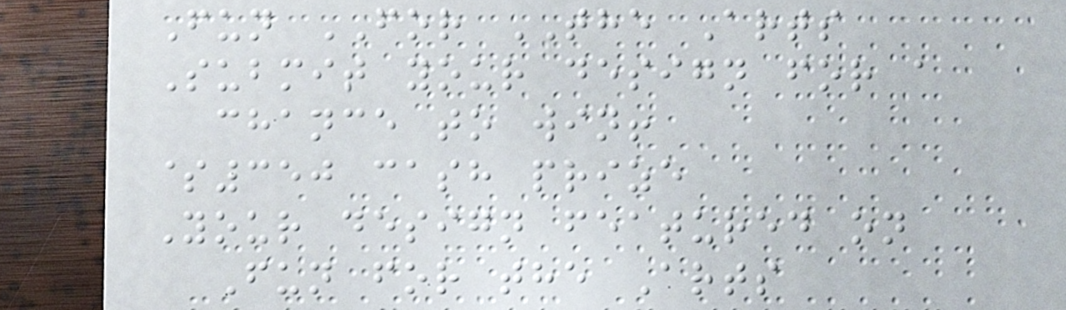Fun FOR THE Arts
Submit your design for a
chance to win!
$350 cash prize
Your design featured on
Fun for the Arts
